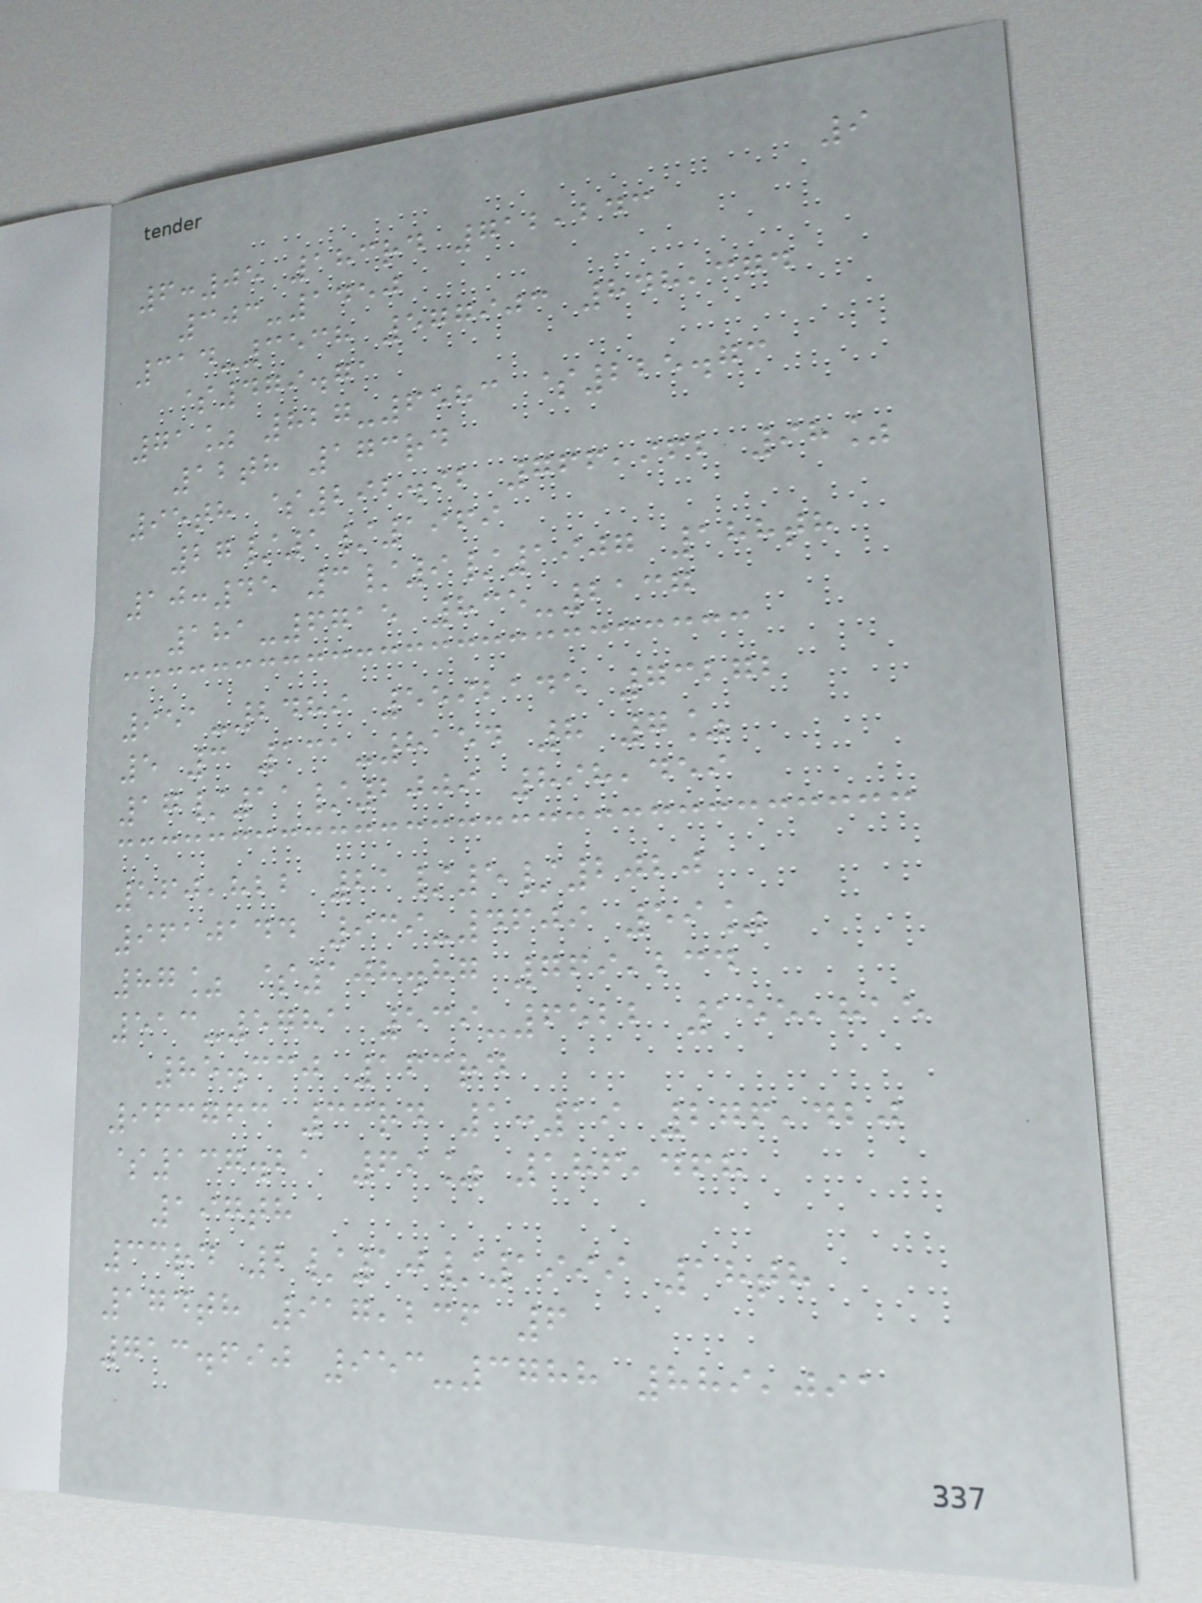9
6:05 183rd 712,243
303-1450
314-3538 577903 848,374
$479.71
71% 827-6583 $225.73
12th 173rd
95th $292.92 766,962 98%
27/1/1969
10:45 3/9/1907 188th
181-6715 835-2137
951-2489 5592145 73272
5 3 131-8154 8 7%
17/11/2009 898,459
560,822 21/5/2020
9610144 939-4609 59%
87% $108.87 769,234
513-5781 539-6522 155,815
85.330 163rd
963763 33rd 1:19 276,420
$137.21 69% 186,468
197th
33rd 2/10/1999 18th
174th 917,236 6
713.690 953-3788 889,091
